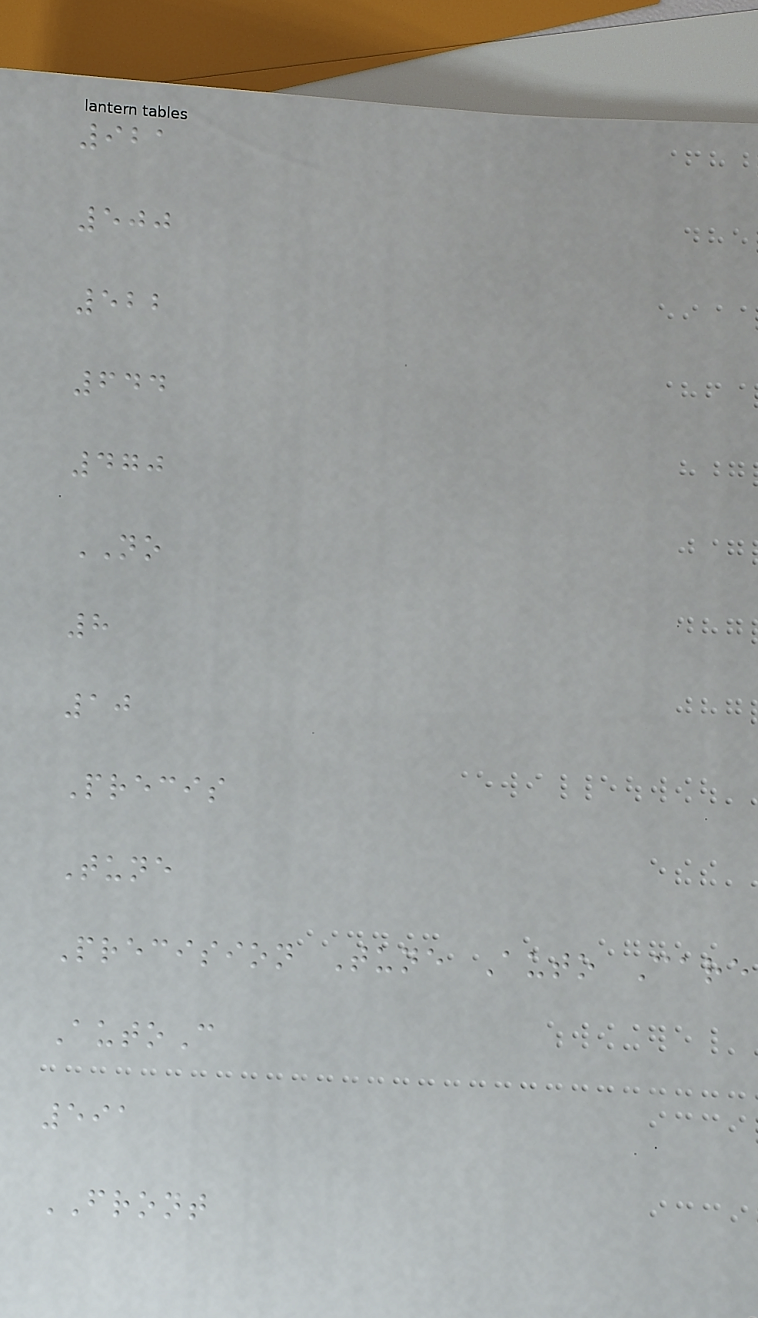921
500
522
644
470
NO
8
10
Precis
Tune
Precision Tune Auto Care
AutoC
591
FRONT
